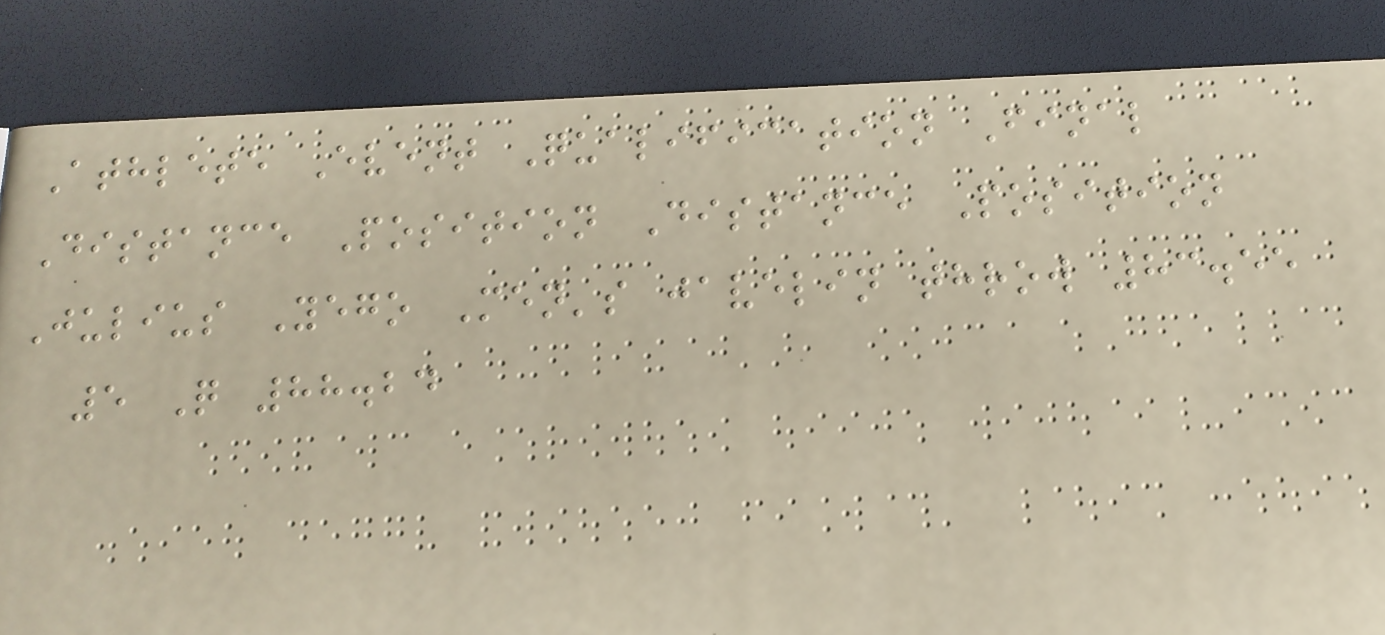Athlete Event Qualification Final
Distance Position Distance Position
Julius Yego Men's javelin throw 83.55
5 Q 88.24
